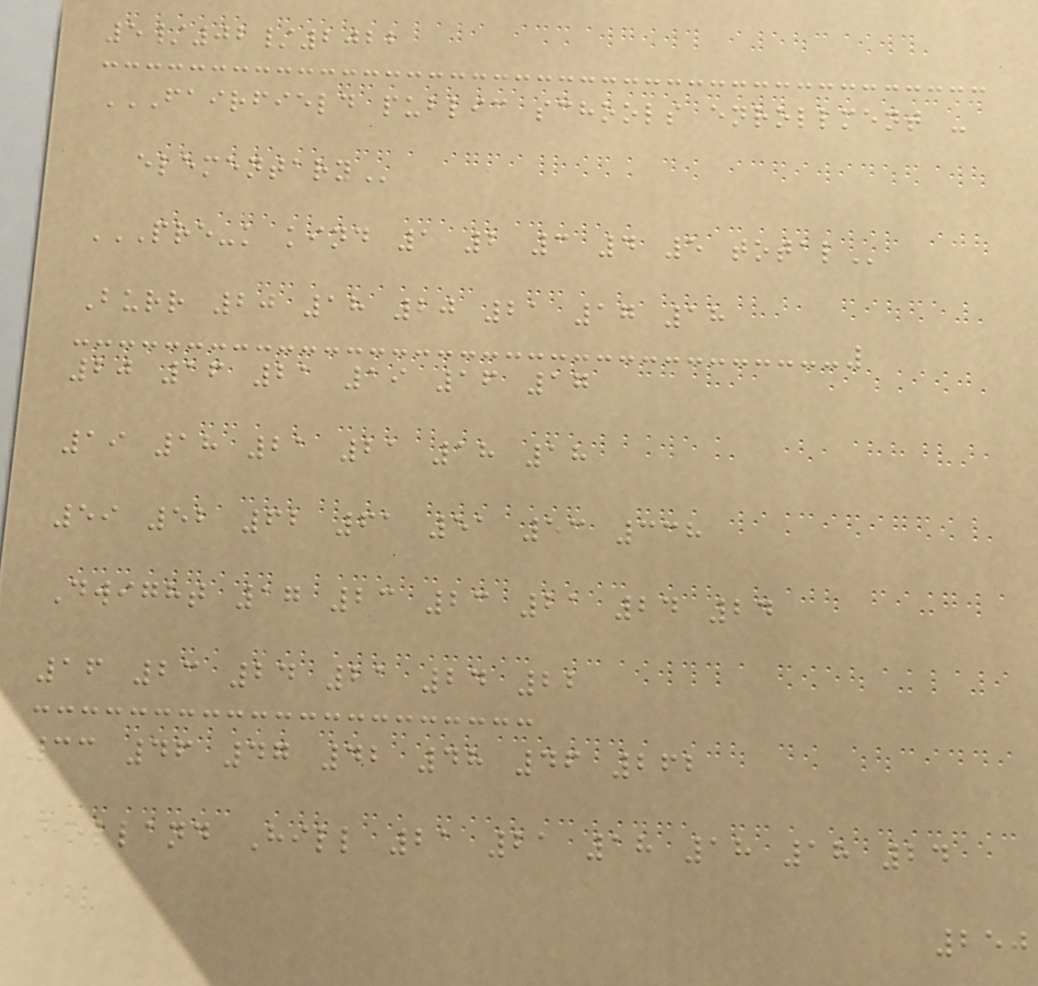5/02/2022
FAIRFIELD PUBLIC SCHOOLS ENROLLMENT -
ELEMENTARY
PRE-K KIND 1 2 3 4 5 TOTAL
Burr 20 18 20 21 17 18
20 16 21 19 16 17
19 18 21 21 18 18
59 52 62 61 51 53 338
Dwight 17 23 23 21 24 24
16 23 24 21 24 22
33 46 47 42 48 46 262
Holland Hill 21 21 18 18 18 24
250
